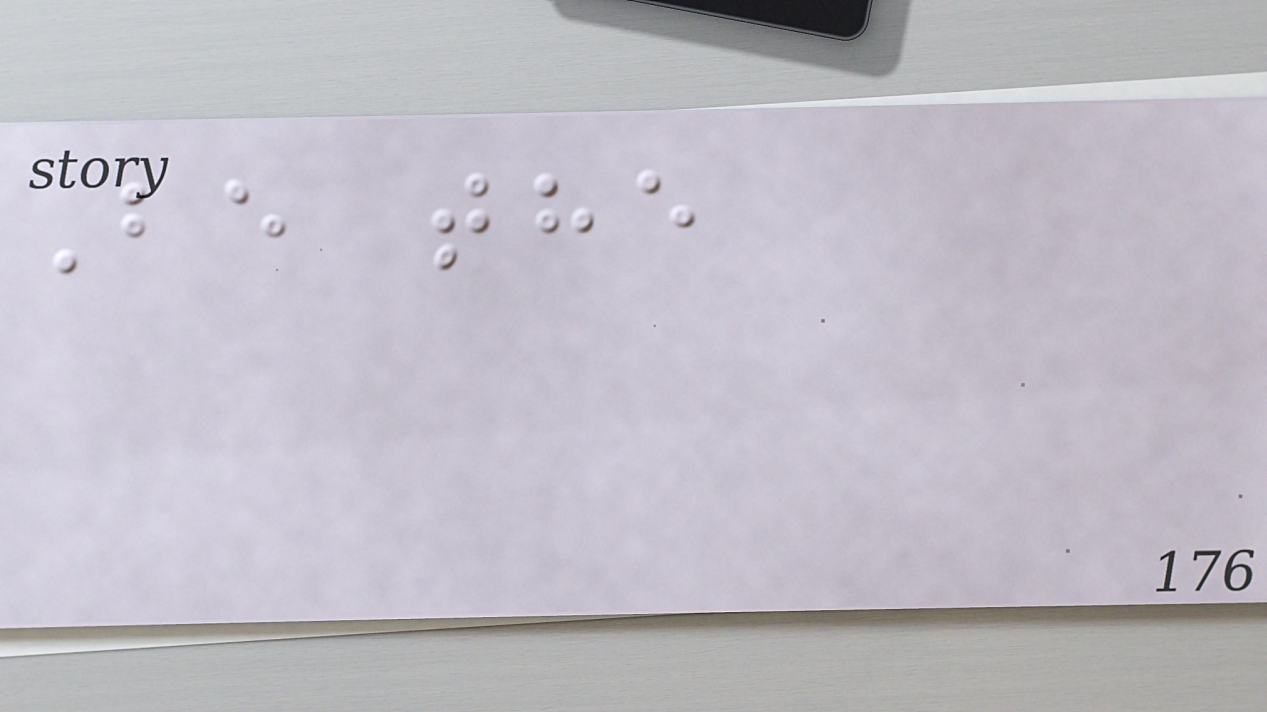Be the
